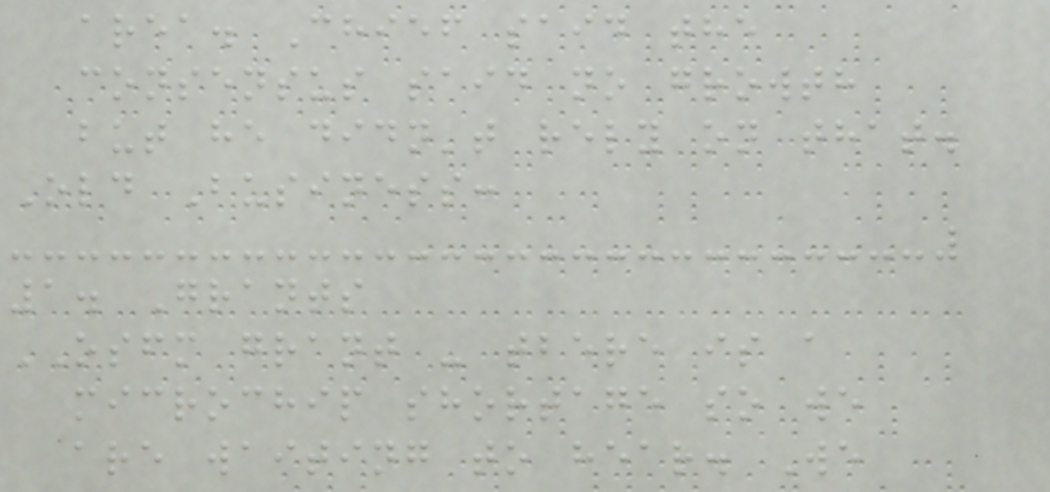area. Chief said the
consensus said no growth
but he didn't rely on that.
Old Business:
1. Grants
OSFM grant - tbere is a
microchip shortage so we
are waiting to hear. We
